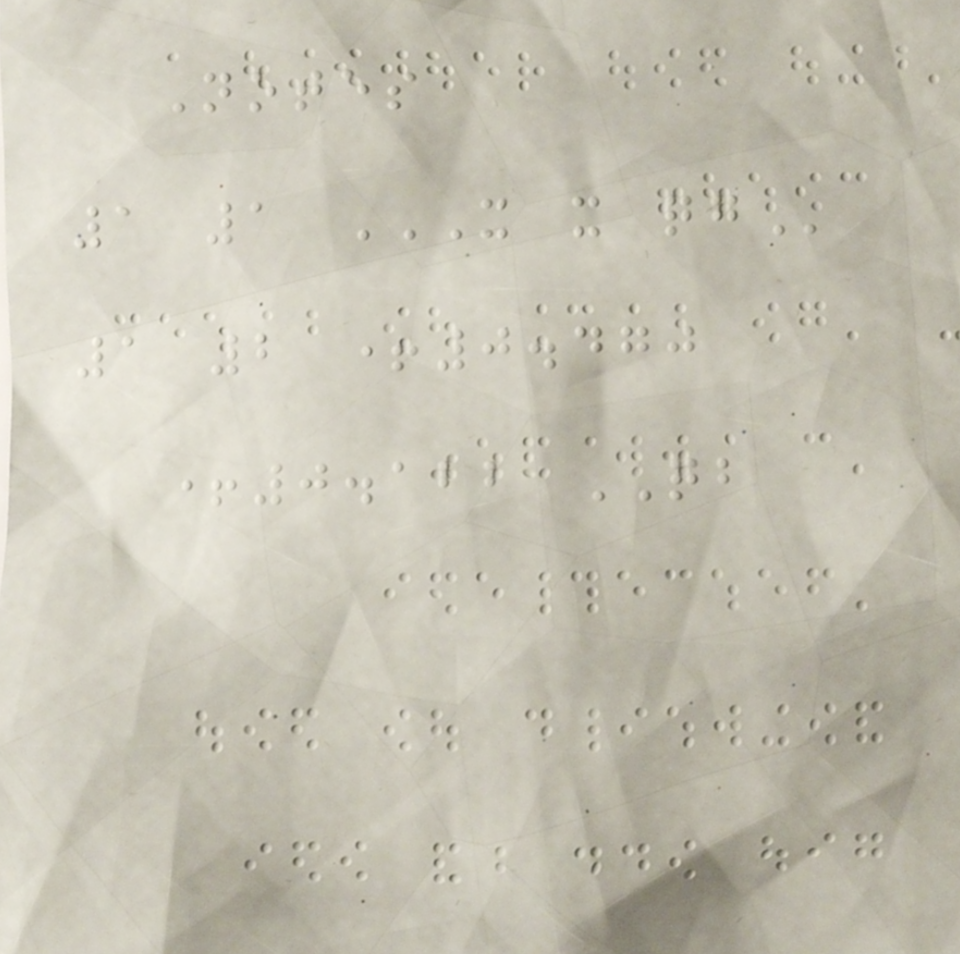Notes
1 1 X X QG
1 2 +0.470
+0.122 QB
